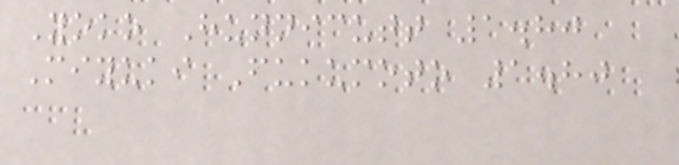Yoko Hunnicutt 1.80
Miyuki Fukumoto 1.80
